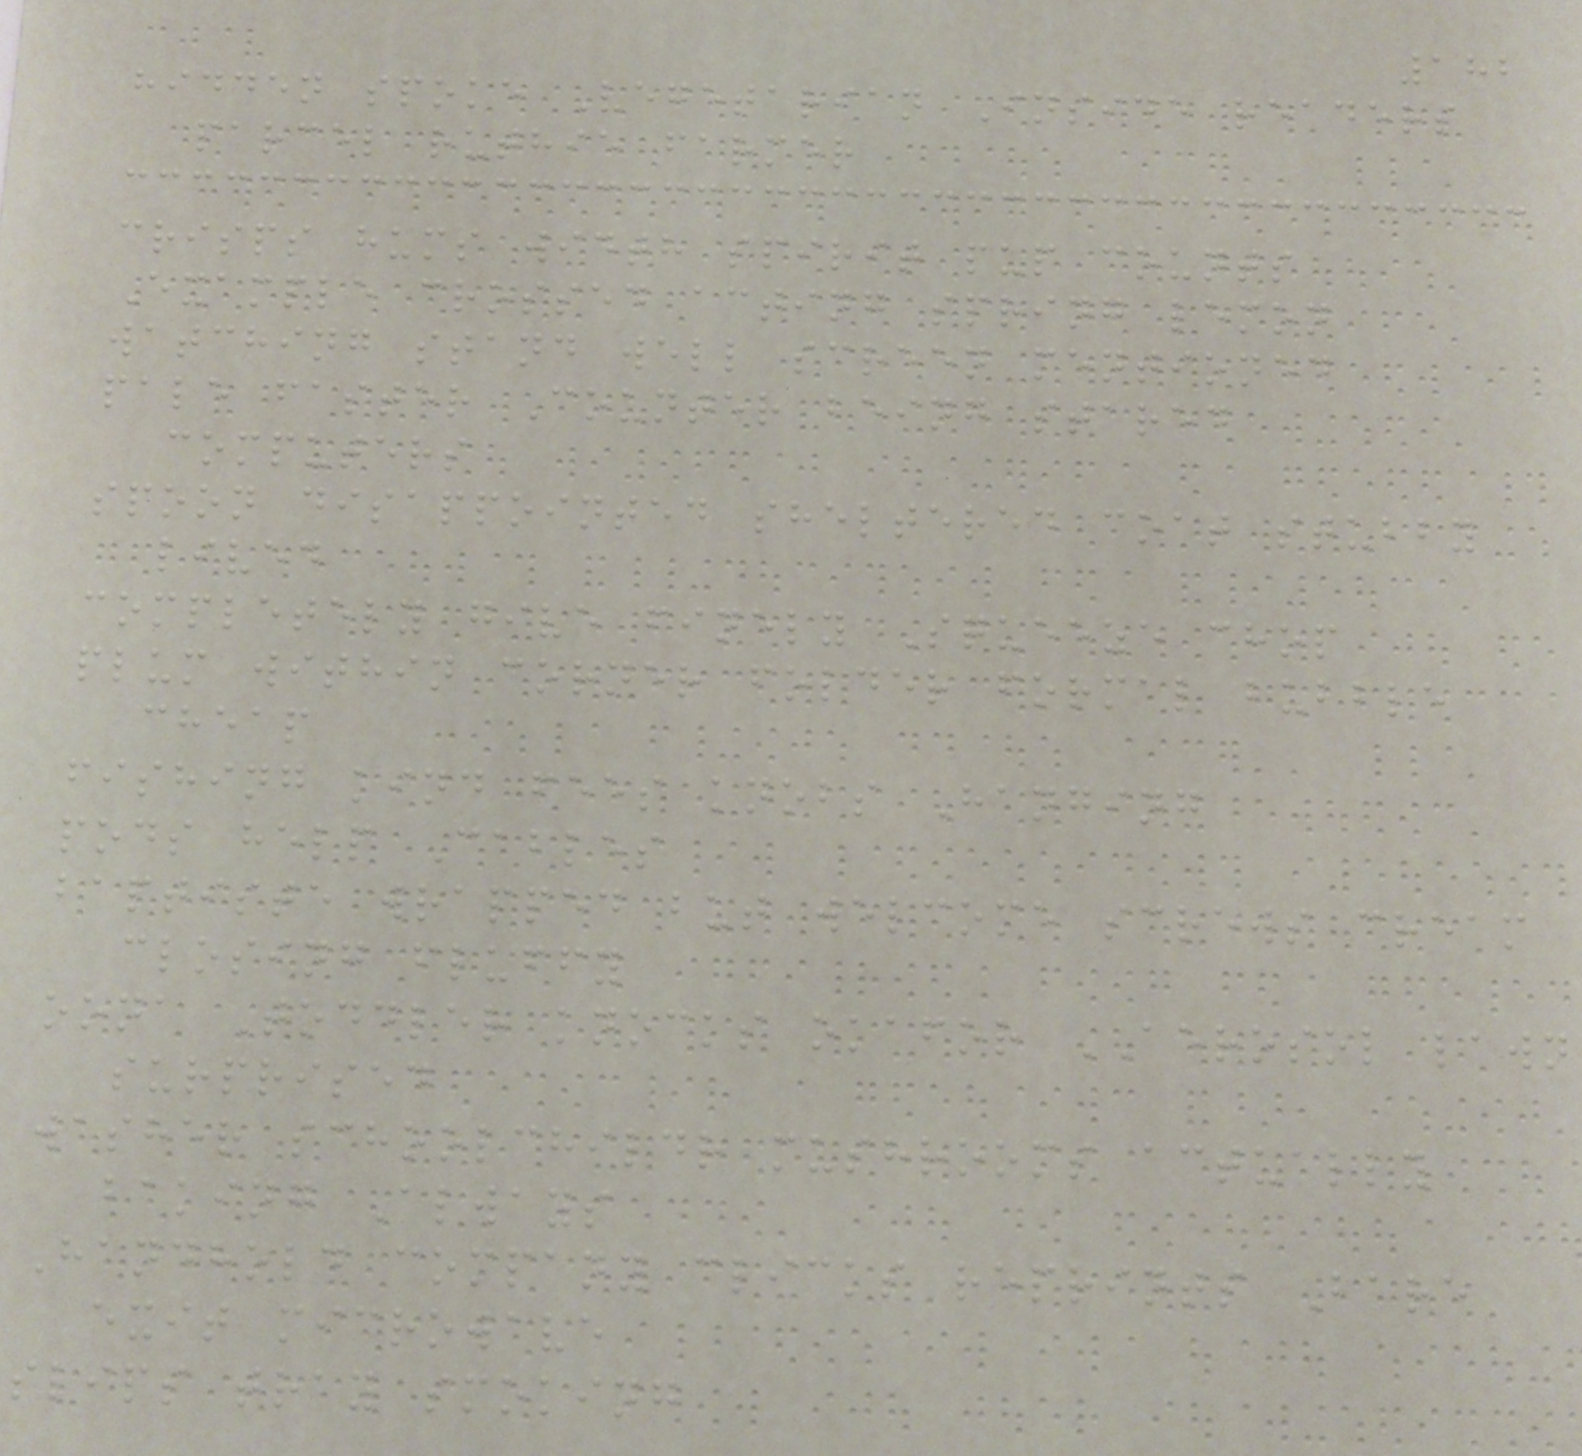182
hidden spoke Vegetarian Inside readers
parcel ruthie farmer
crisps hums width spirit pup counts
Example crossed acting spring lemon
watching stand well screen mentioned
pale faster Counter being stared
computers
spoon disappointed sheltered coat stubby
lived
completely give finely Squeeze chop
plum within corner folder formal bubble
cheap
fishing kind fees knobs Hanging
pods help Cables
baptiste wrapped but welcome screws cream
closing fluffy
oona Toddler knocks okafor AEROSOL lawn
surprised
washer schoolchildr mushrooms actually
baking Always
Handhold company clicks reprints Bare
exit microwave
slips tray smoking
